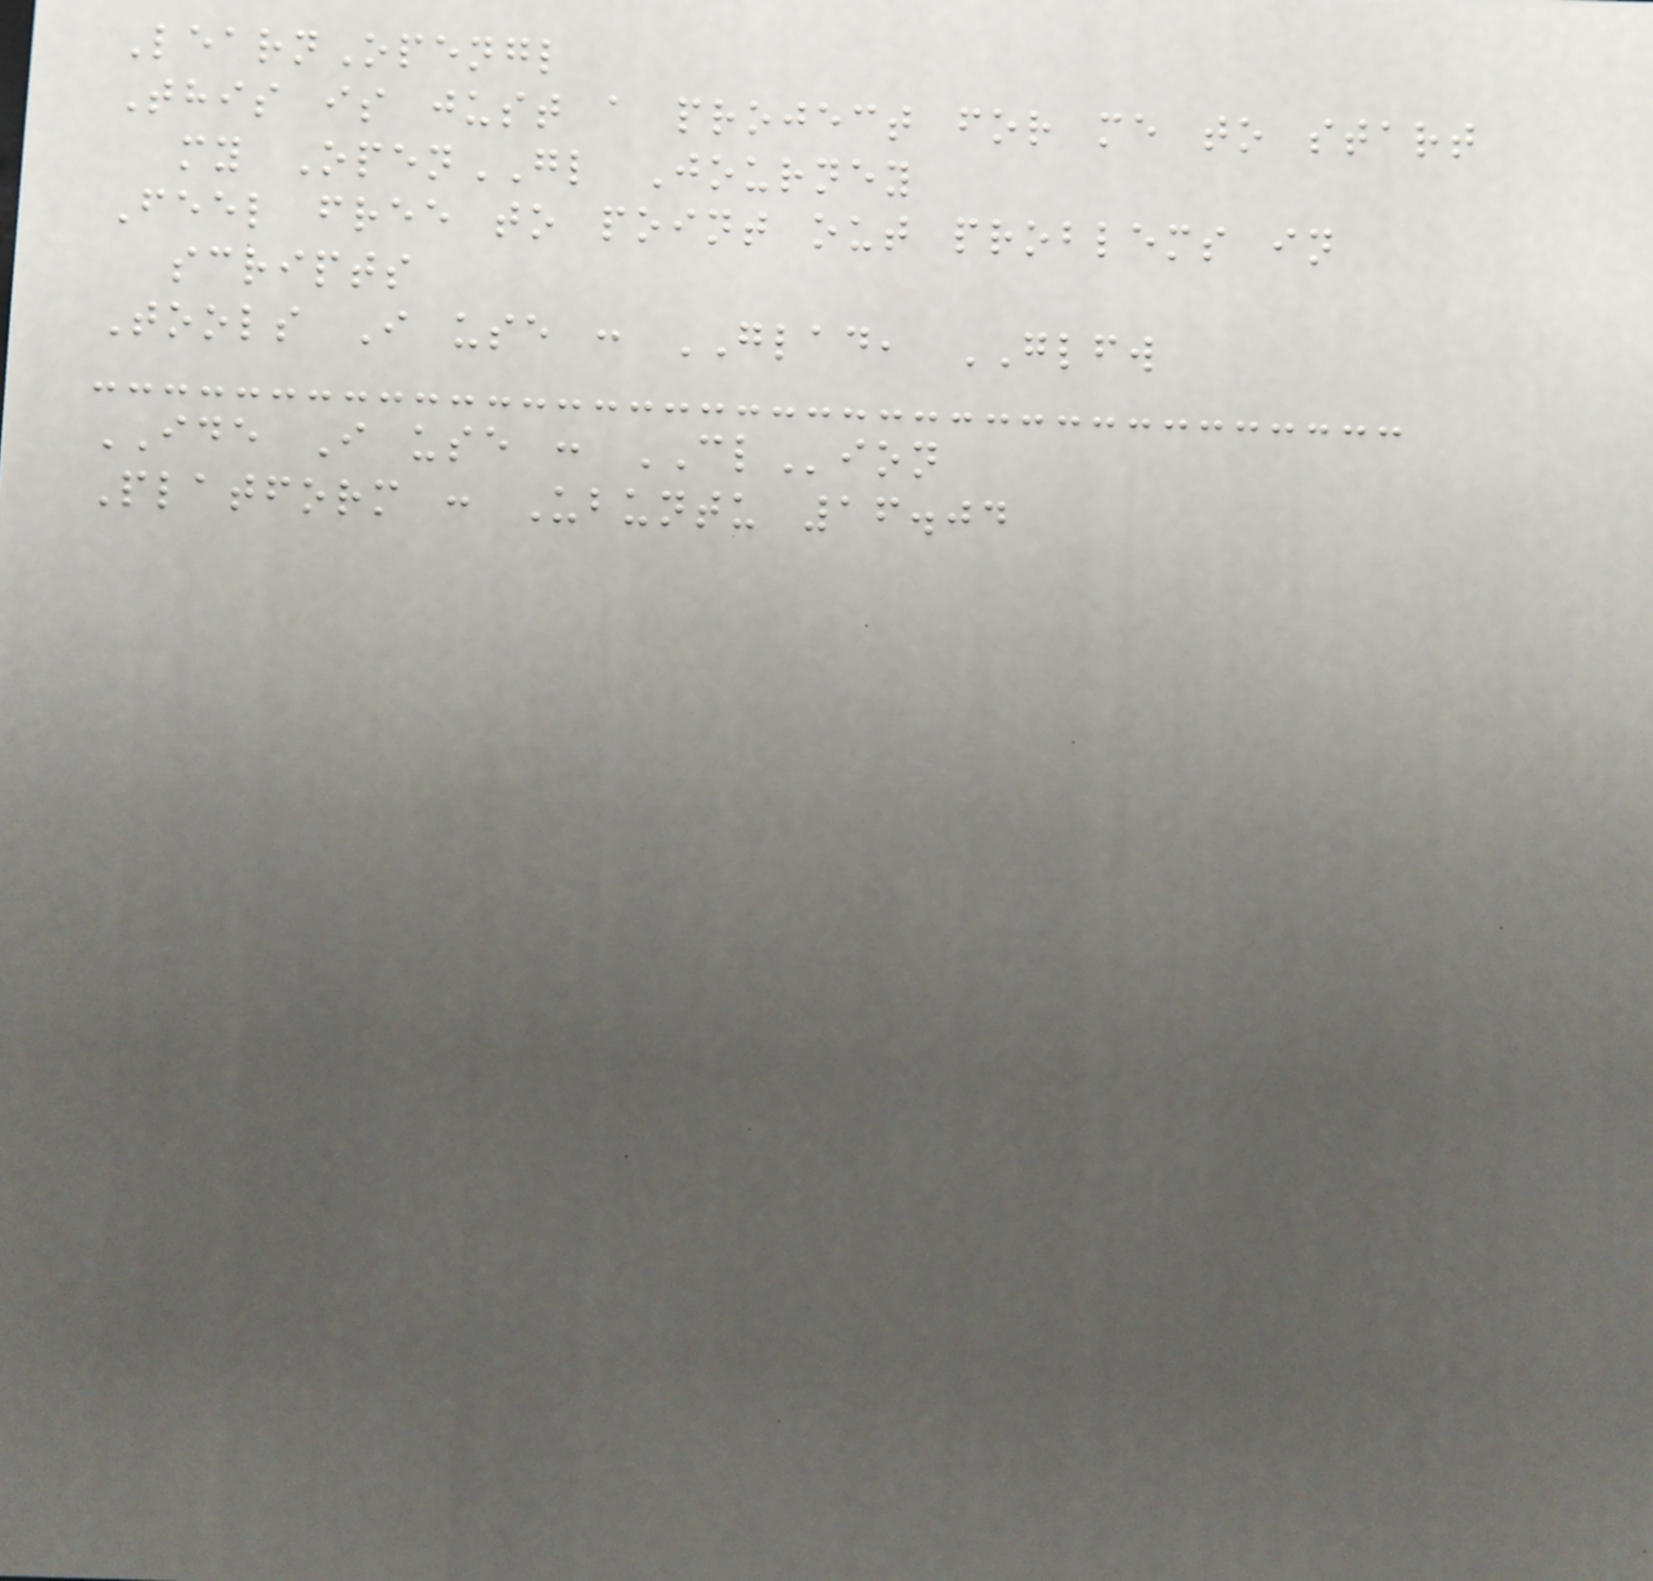LearnOpengl
This is just a project for me to start
my OpenGL Journey
Feel free to point out problems in
scripts
Tools I use : GLAD, GLFW
IDE I use : CLion
Platform : Ubuntu 16.04
